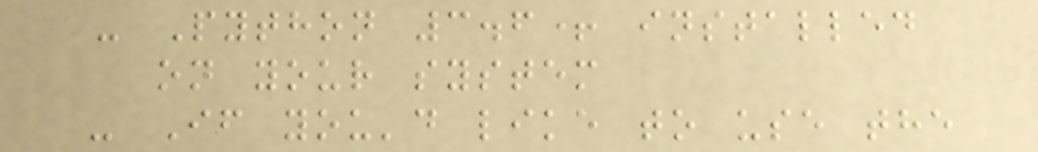- Python 3.6+ installed
on your system
- If you'd like to use the
